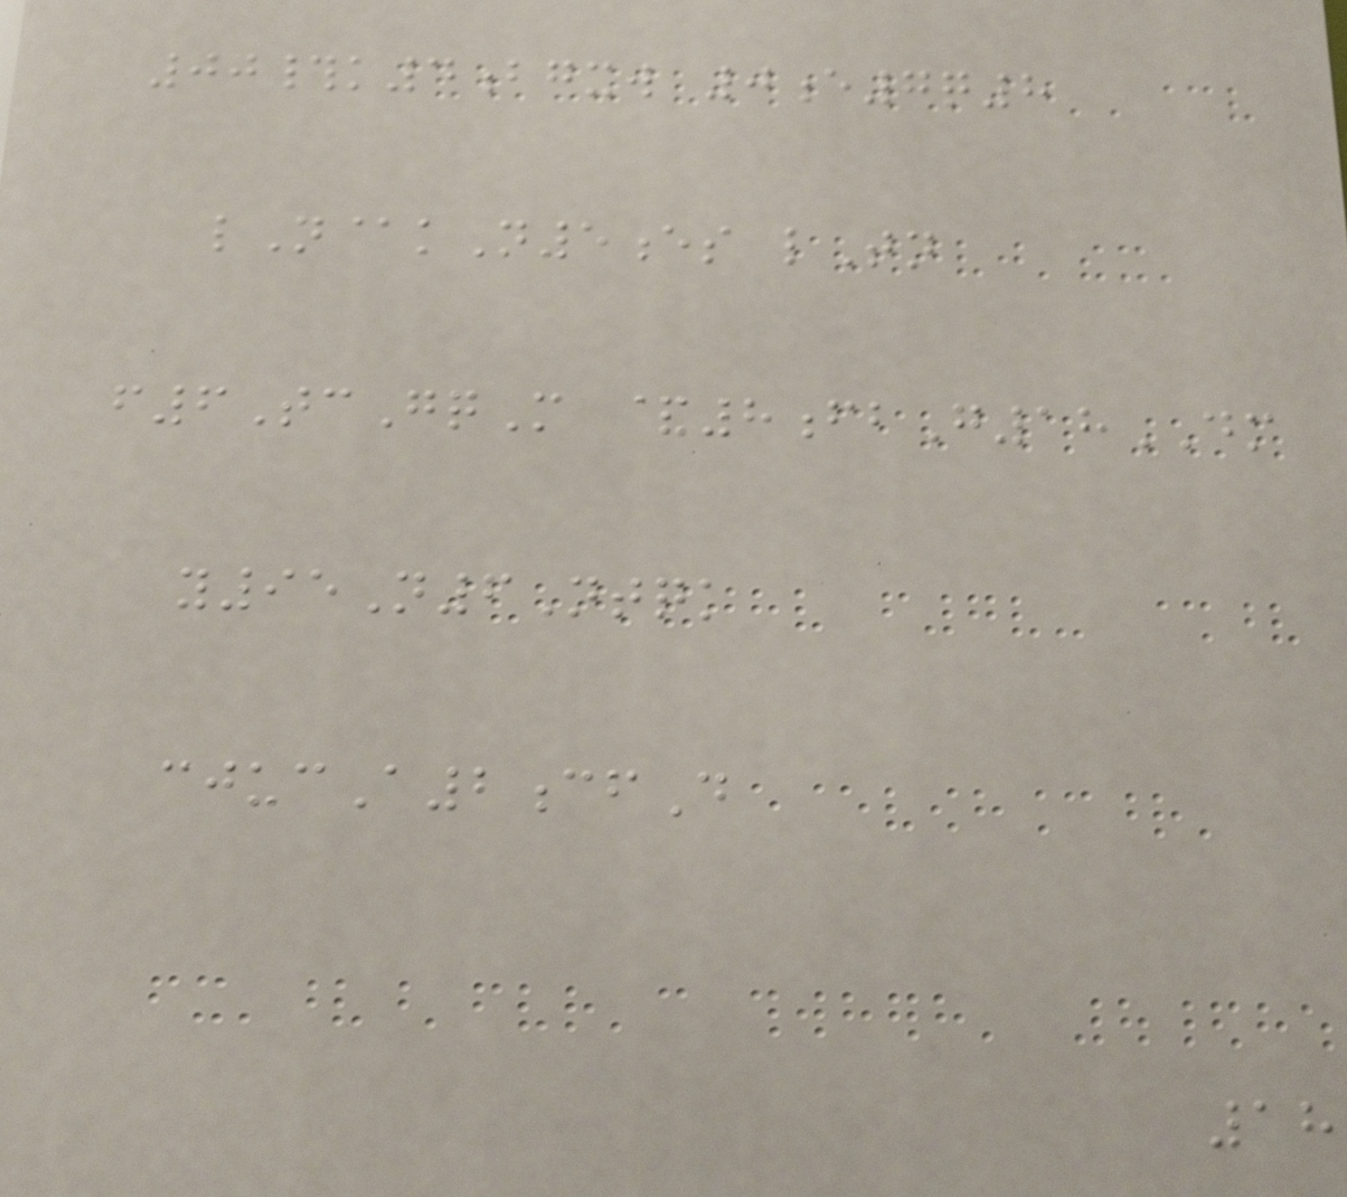00#k4bgxw 0e7q8
lN@kN5es lTn
f6TcGqM &8fbG18DM
y95N6Ntqk
cjucA2cfD
18
